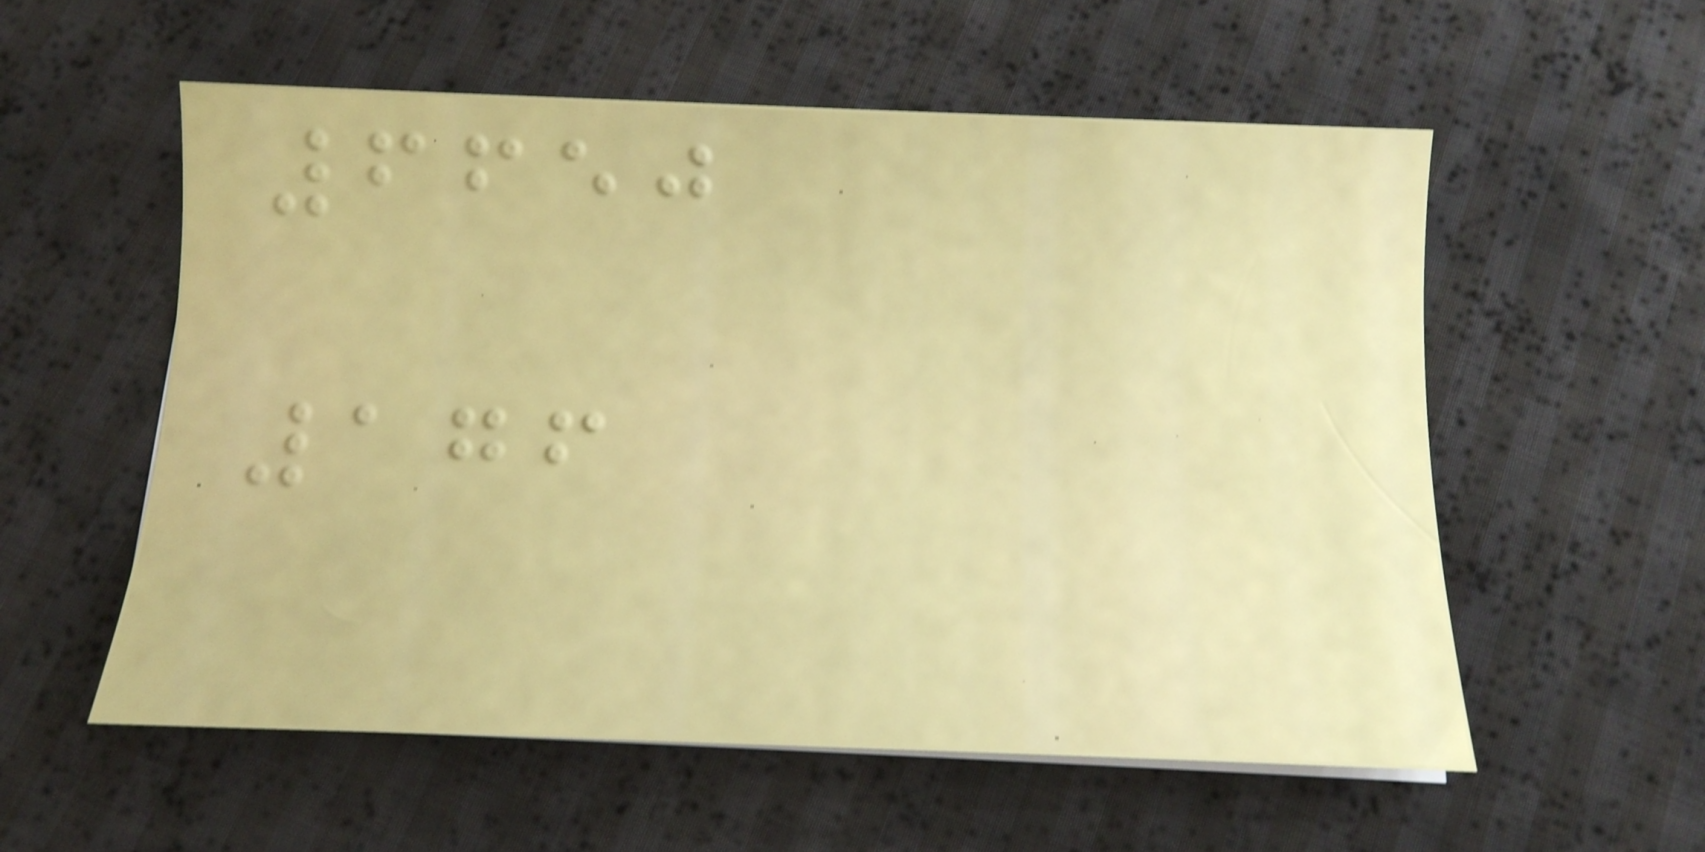6650
176
